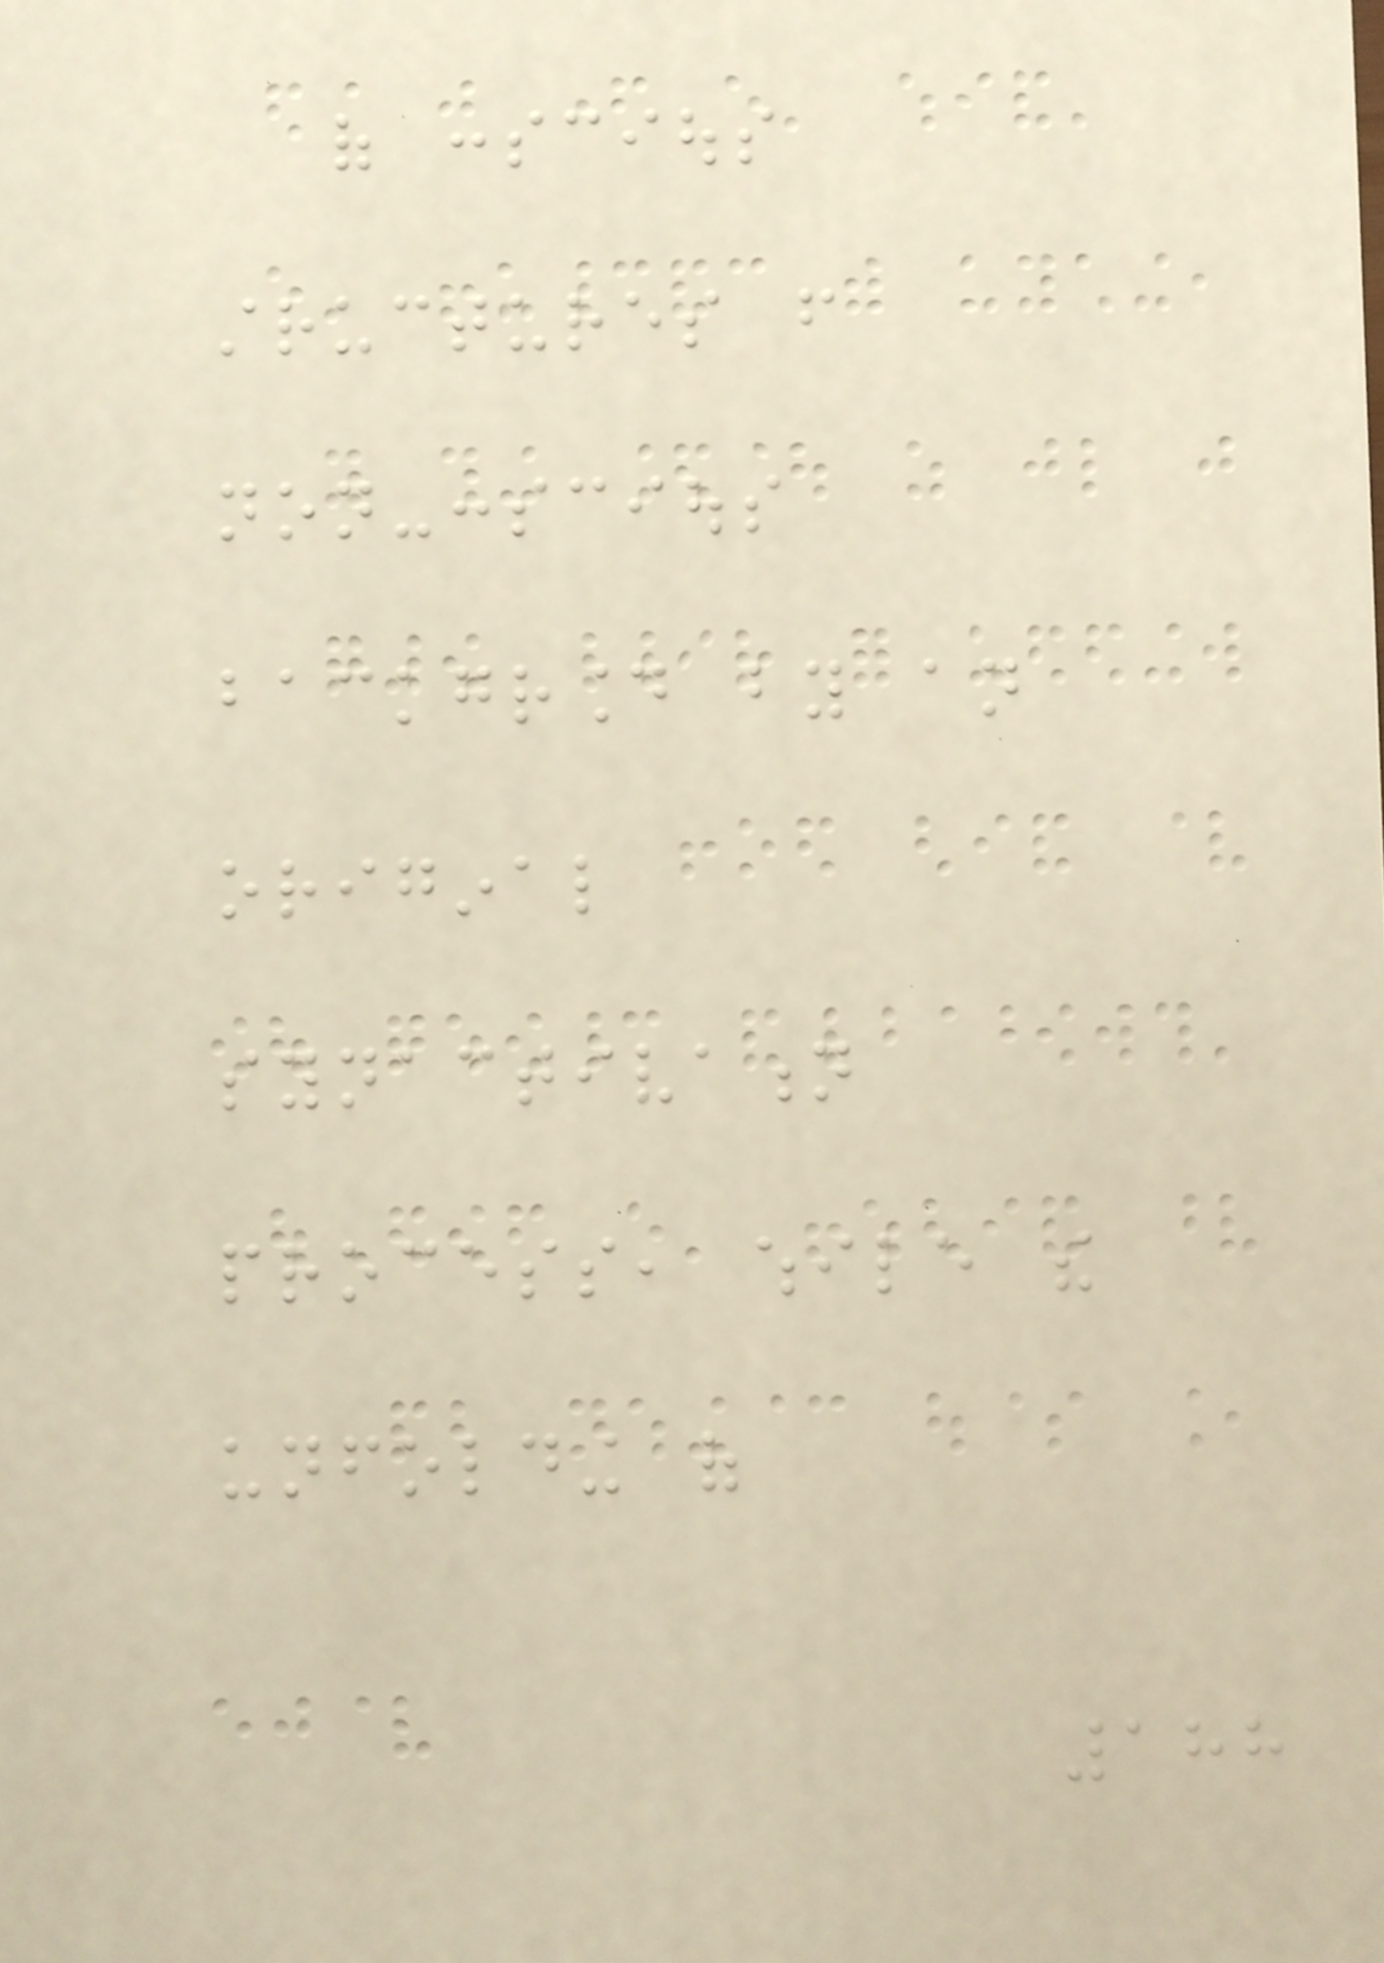of conscious
structures from
non-conscious
background by an
original
synactivation
process, while the
unfolding of
188
